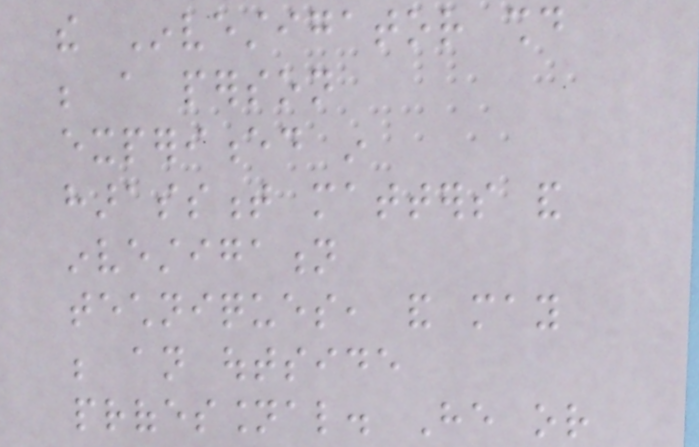the Investigator should
be a person
experienced in
harassment matters and
investigation
techniques, and may
be an outside
professional. He or
